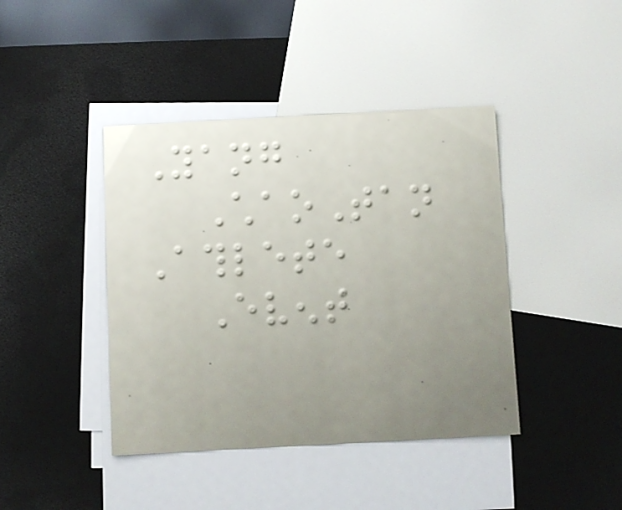Yang
ChaoTan
Athlete
Event
